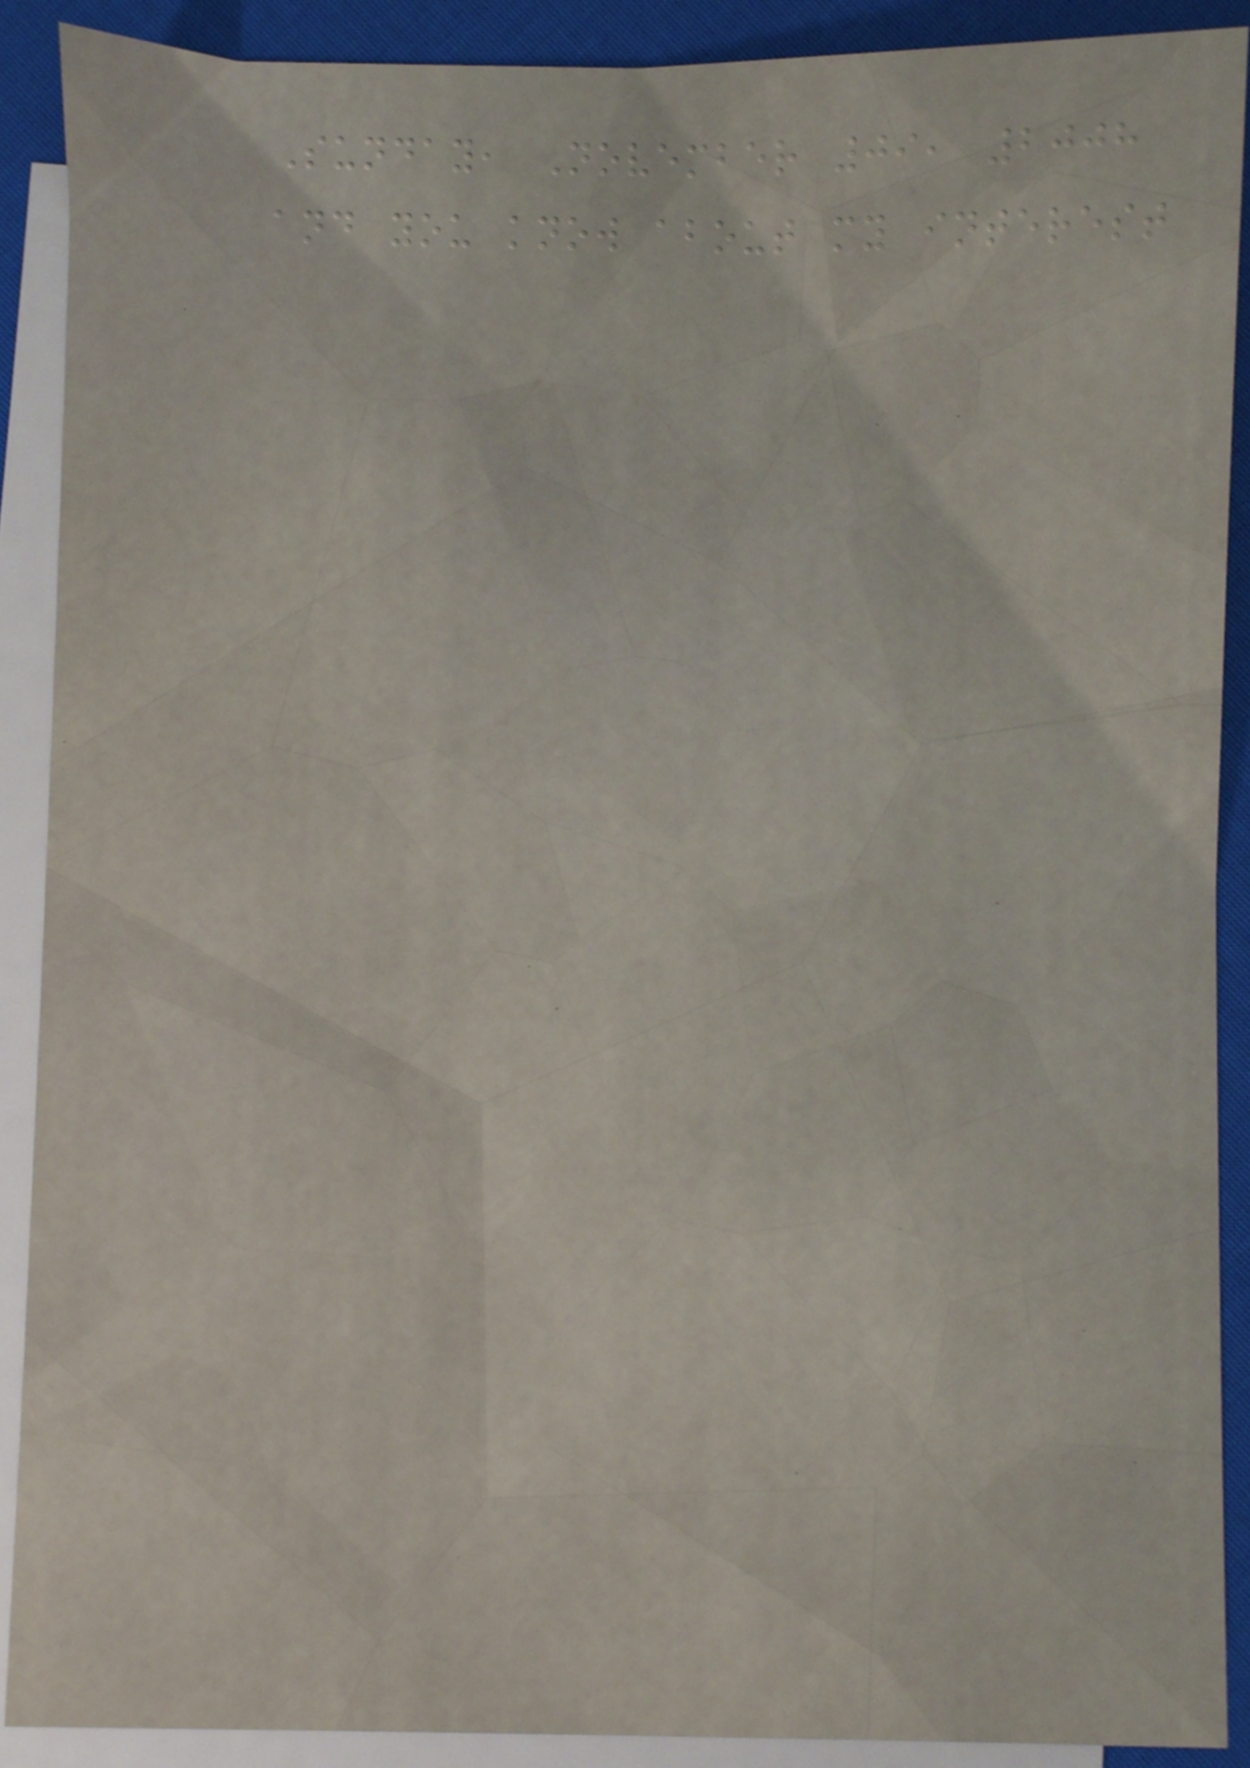Sunday, November 09, 2008
and you know about my interest
